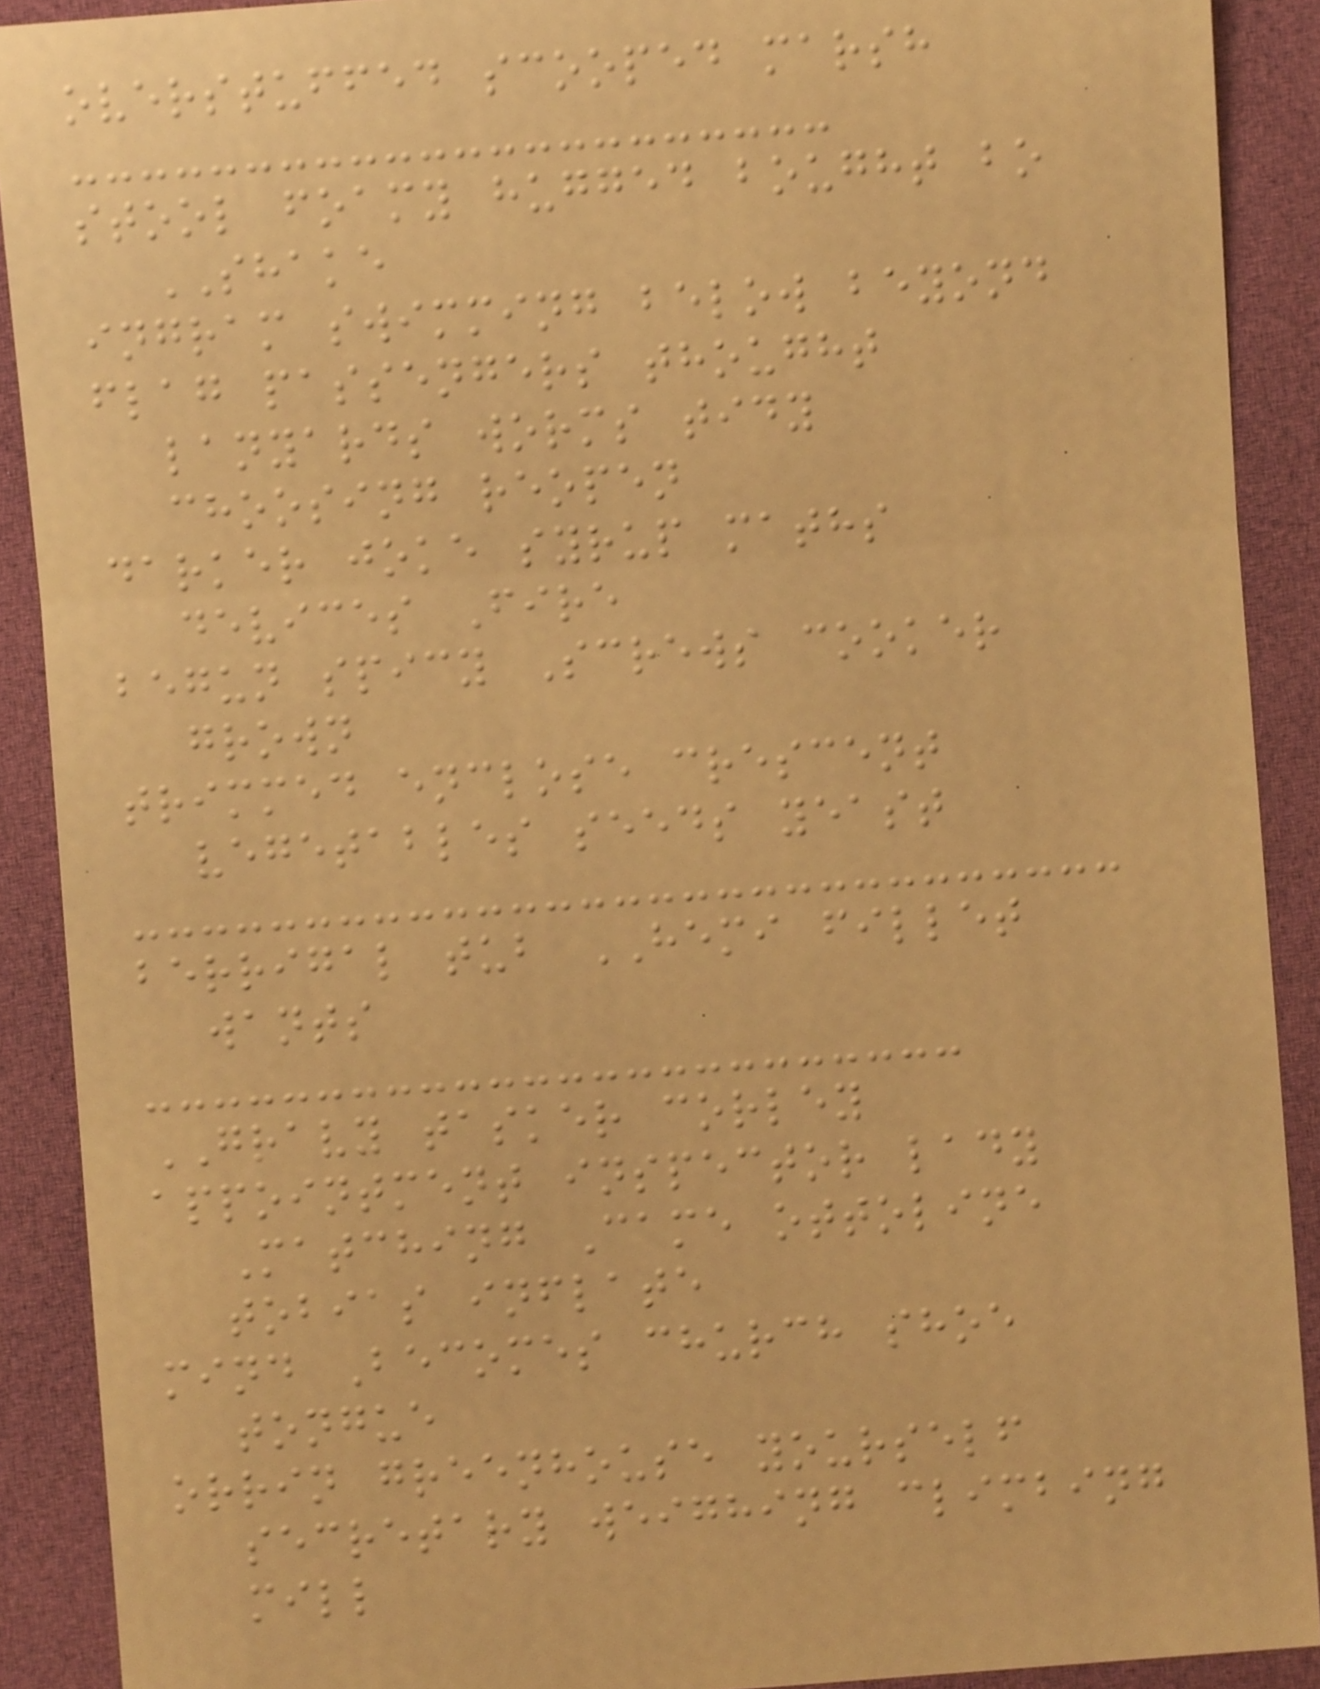overstuffed scooped marsh
stool foamy hugged bought bo
SHAKE
ingram swimming below beyond
flag passengers thought
lanyards worms tidy
choosing reopen
darker joke syrup maths
devices Fire
begun spicy Screws cooker
grown
trimmed enclose crescent
vegetables seeds yeast
berrigal tub HEMI fillet
wants
GRAVY tasker corley
appointment inspector lady
Matching Came ottoline
tobias inflate
mind Becomes church shoe
tongue
orrin greenhouse yourself
secretary weighing climbing
mill
